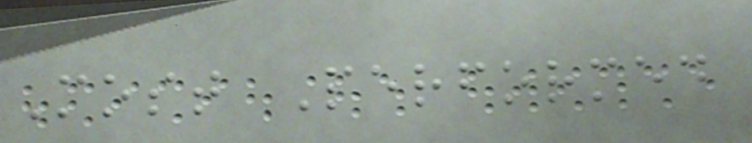Most Performed
